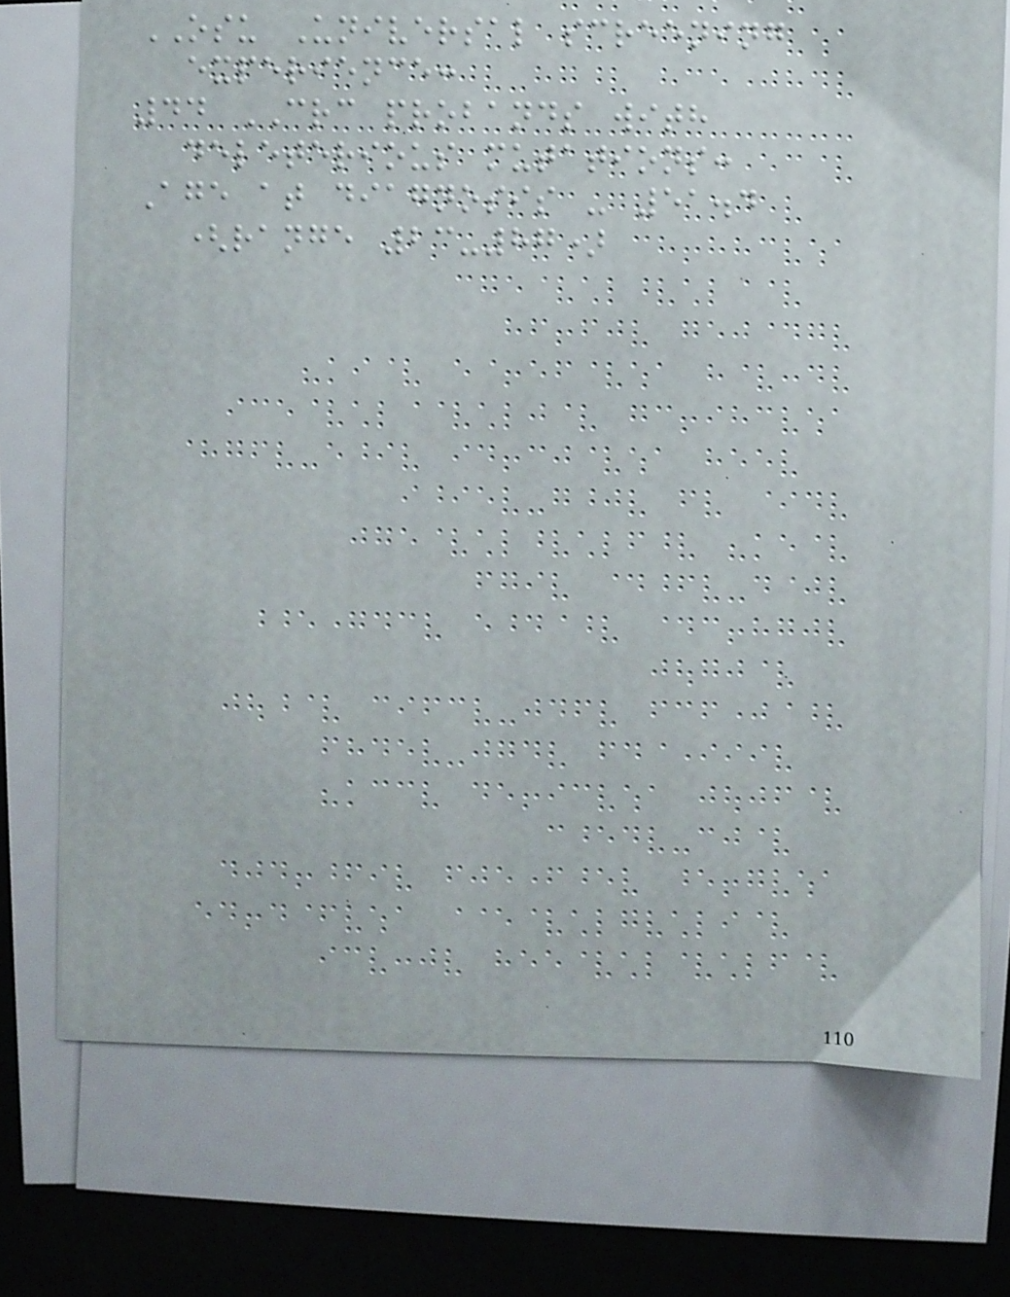OSU Universal screening
experience:
44 CRC probands with
deleterious mutations:
Age at diagnosis - 51.4
(range 23-87)
